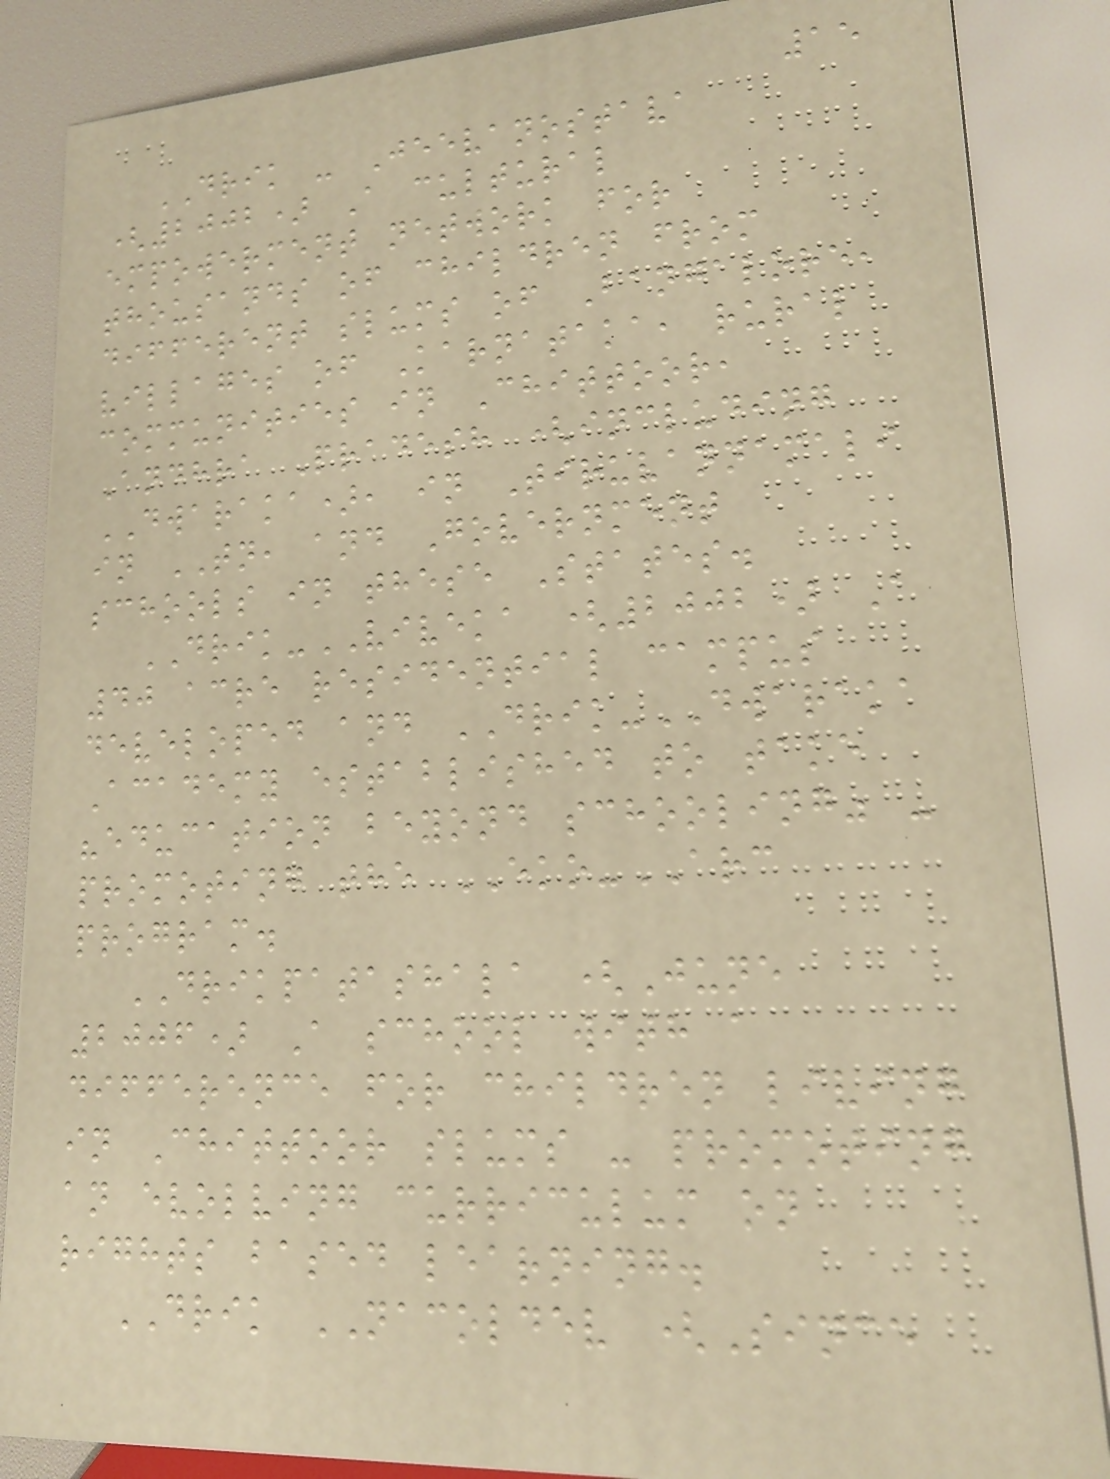15
DRIK - Jeevanostava
(2002) A cultural
empowerment network for
thousands of children from
different slums of Bangalore,
villages of Karnataka, rural
communities in Chittoor,
Andhra Pradesh (including
DWARAKA), in Tiruvannamali
in TN, and Government
schools in these States.
DRIK-VIVEKA (2002) A
40 acre residential campus
developed and DRIK-DWARAKA
Academy established to take
"education beyond schooling" -
promoting the EKO-ARC
program.
DRIKPATASHALA (June
2006) A school with a
difference for children living
in Chittoor slums - promoting
an evolving curriculum on
rights based learning.
DRIK NACOLDEV (Since
